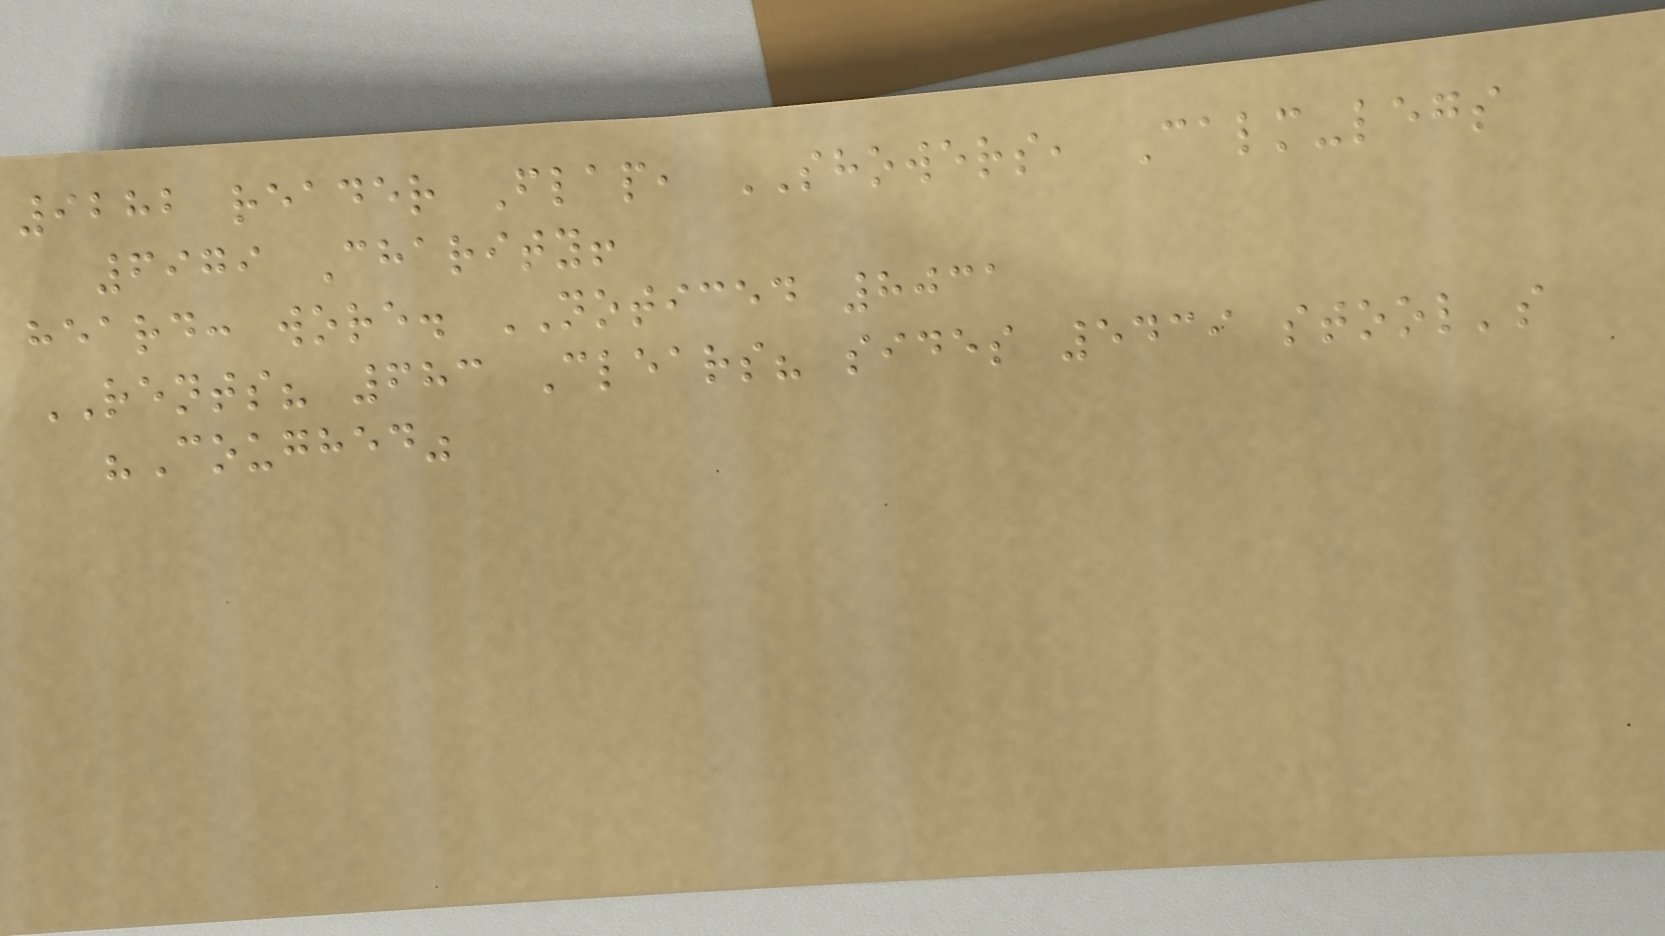9282 reader Flap, SHOWERS, Calm-legs
6979 Charity!
heard: wore. NOTICED 8031
RENTS? 683 Clears? sides 5439 stool's
"Coughed"
